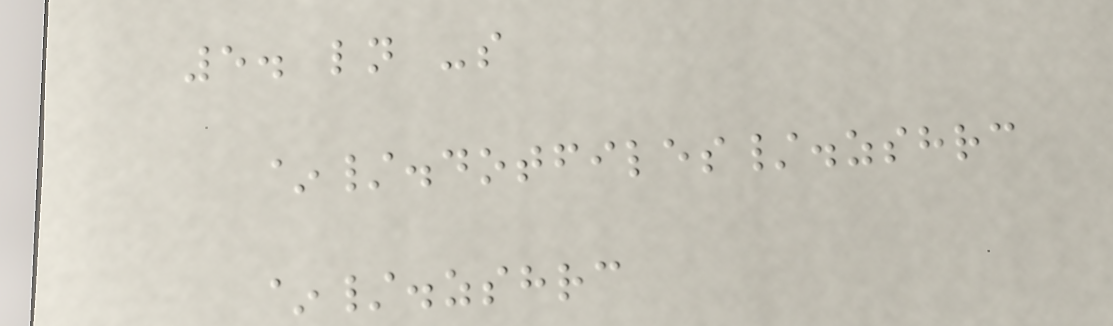5. ln -s
~/.dotfiles/.zshrc
~/.zshrc
